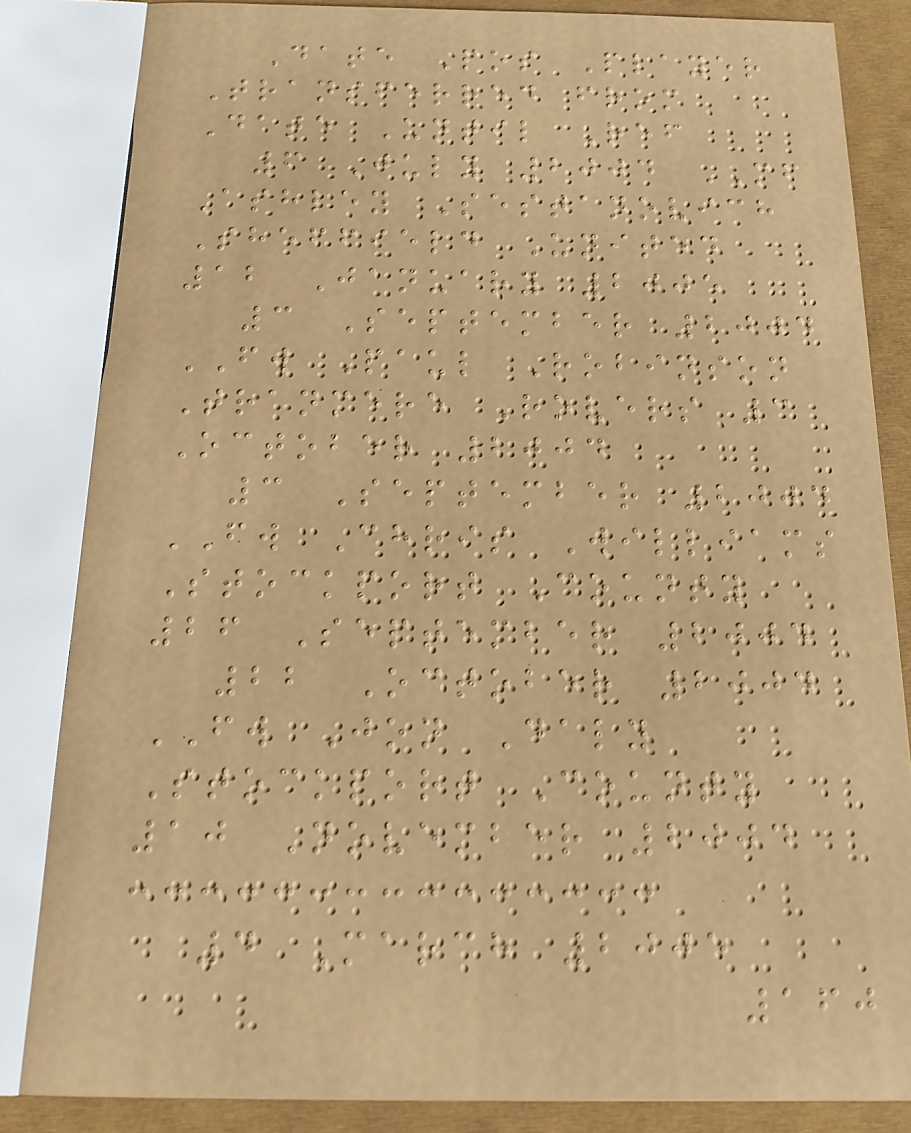Date Pos Player
Transferred from
Date Until Ref
6 July 2004 MF
Ashley Sestanovich
Sheffield United
12 January 2005
3 September 2004
FW Paul Robinson
Tranmere Rovers 3
October 2004
3 September 2004
FW Chris Williams
Stockport County
26 September 2004
22 October 2004
FW Jon Daly
Stockport County
10 November 2004
4 March 2005
160
